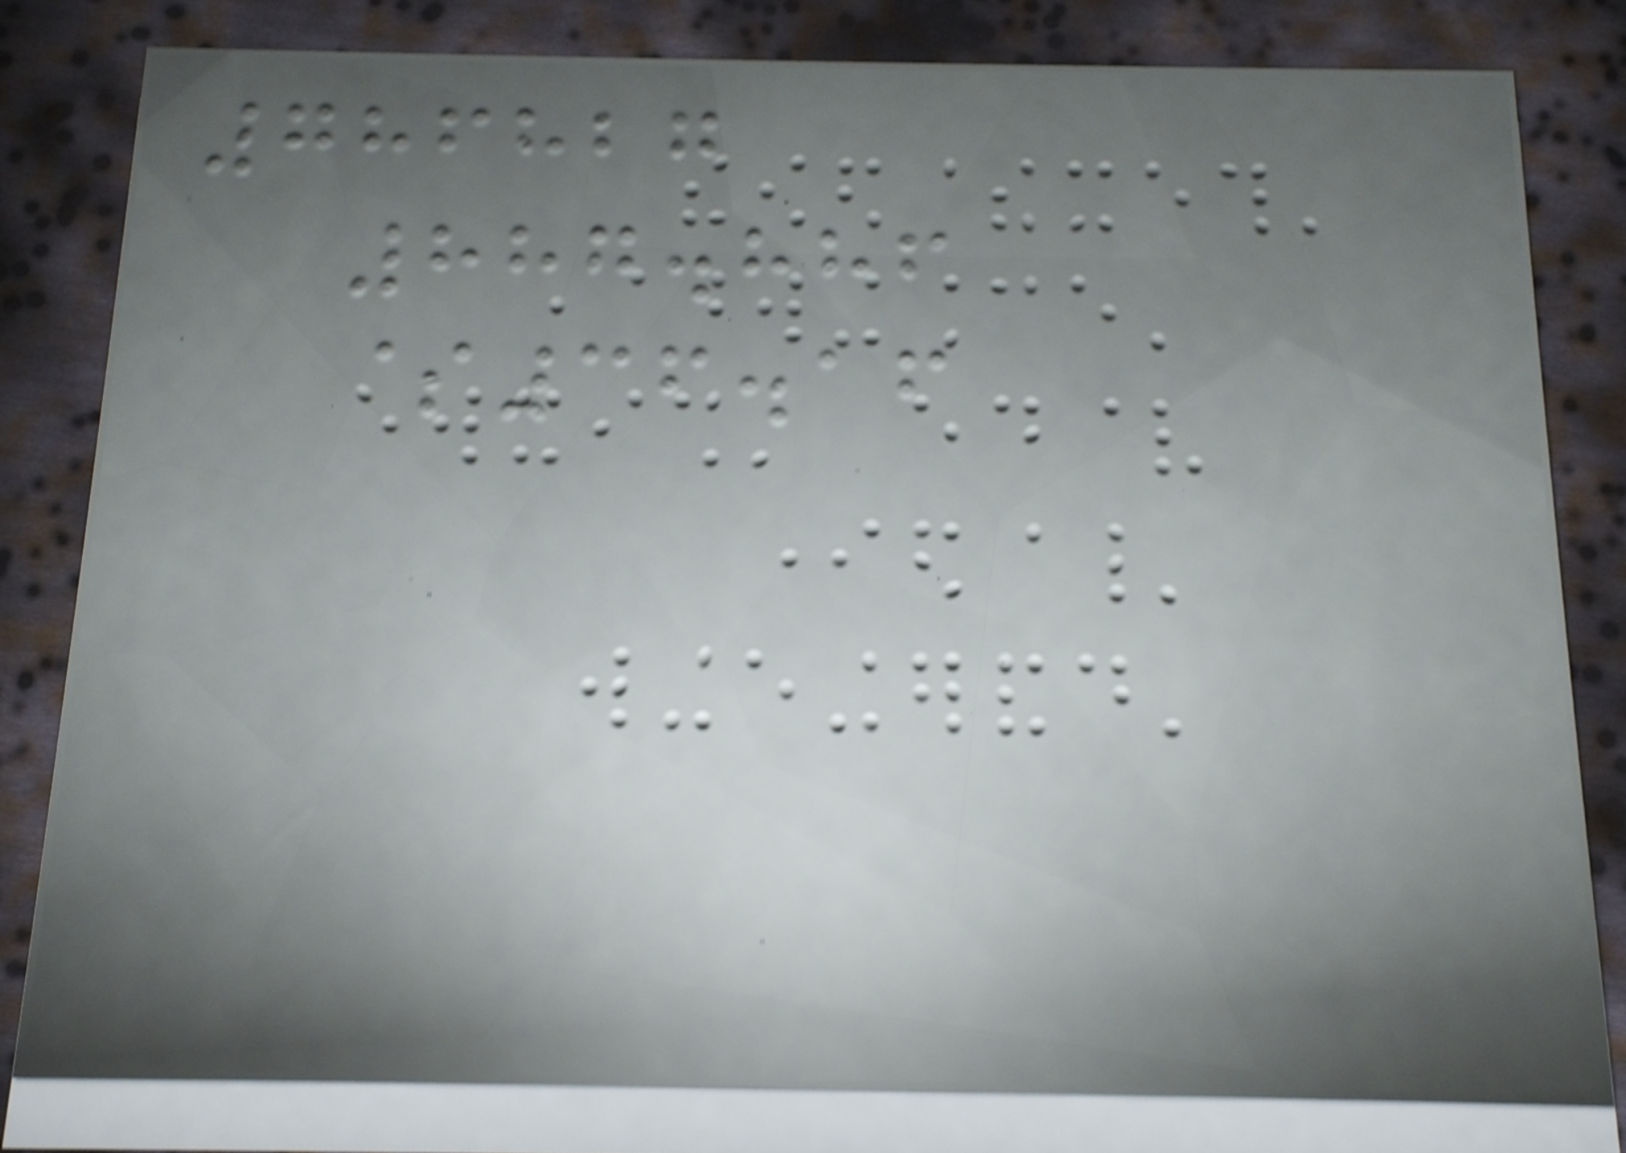786827
887.886
$36.16
